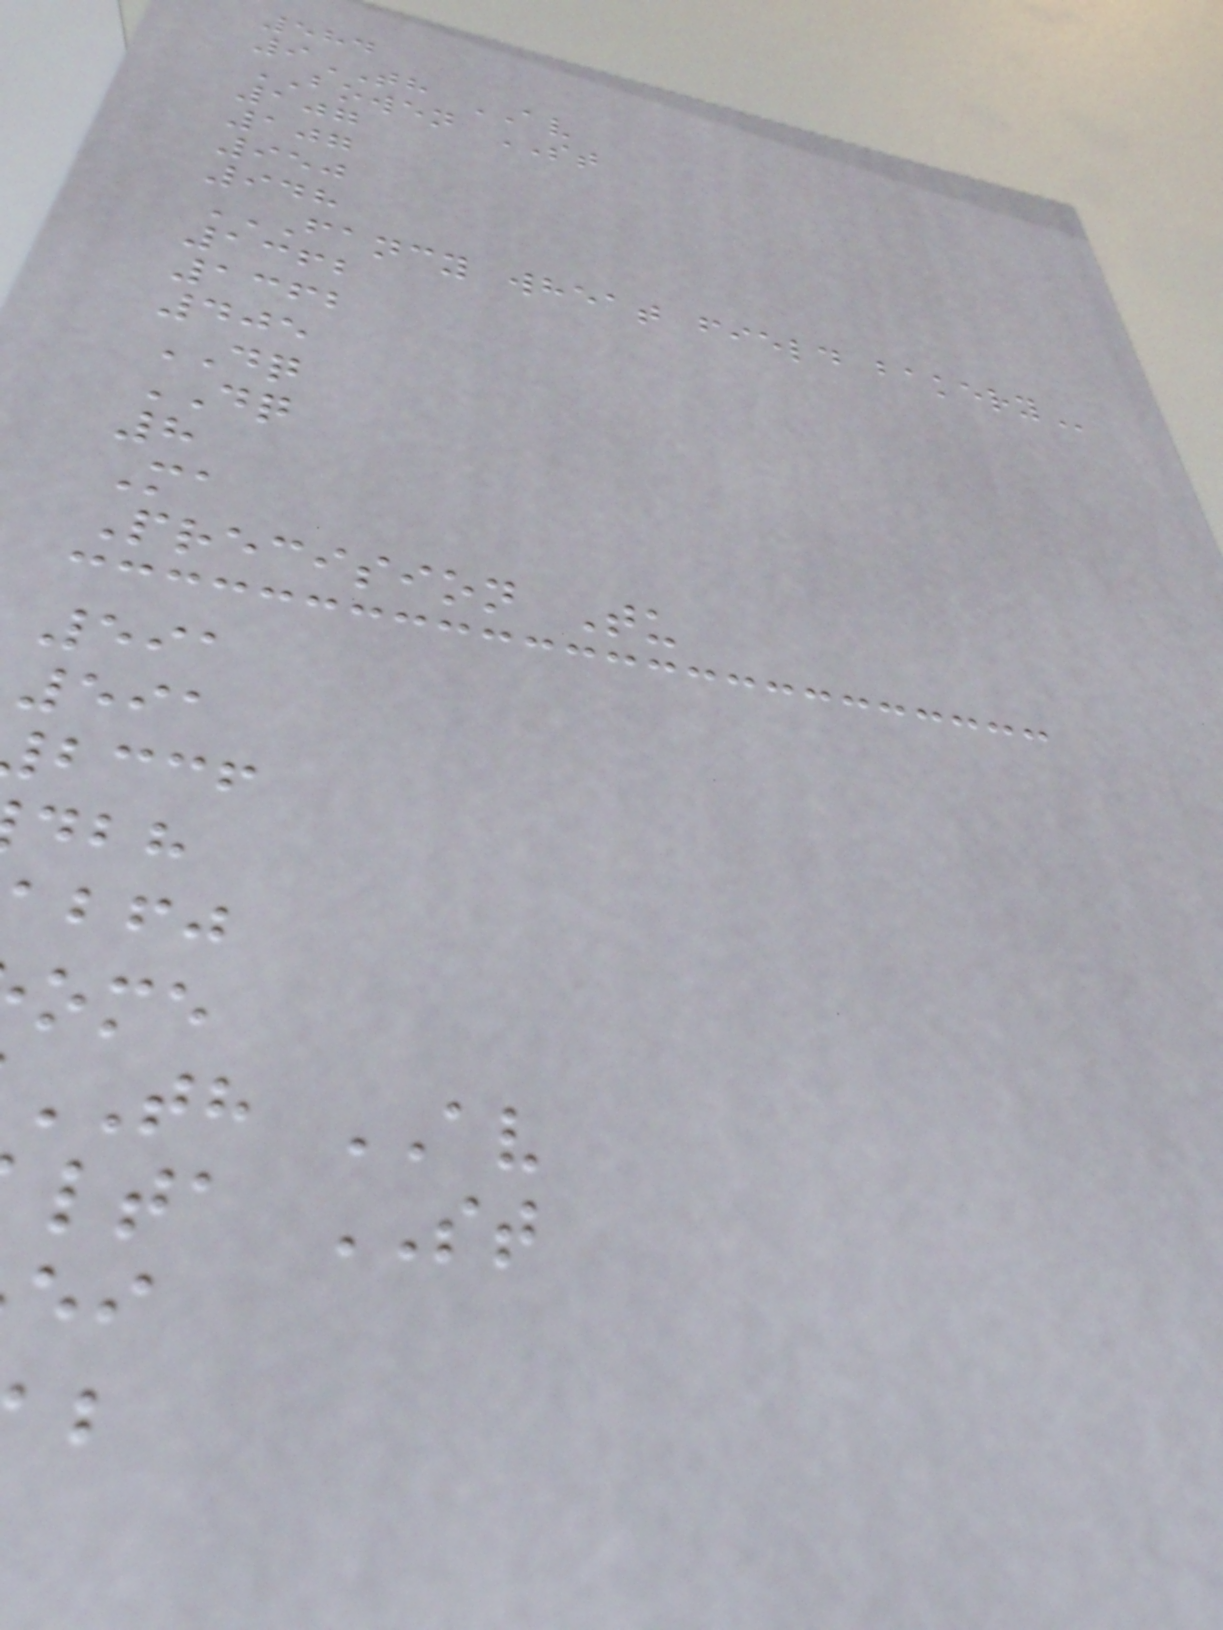584
9TH AV
BOWEN ST
107
107
950
948
FANCY WHEAT FIELD BAKERY
1362
1362
405
DQ
DQ
8
Ma
Precision Tu
591
591
bccf
TH AV
lta ST
